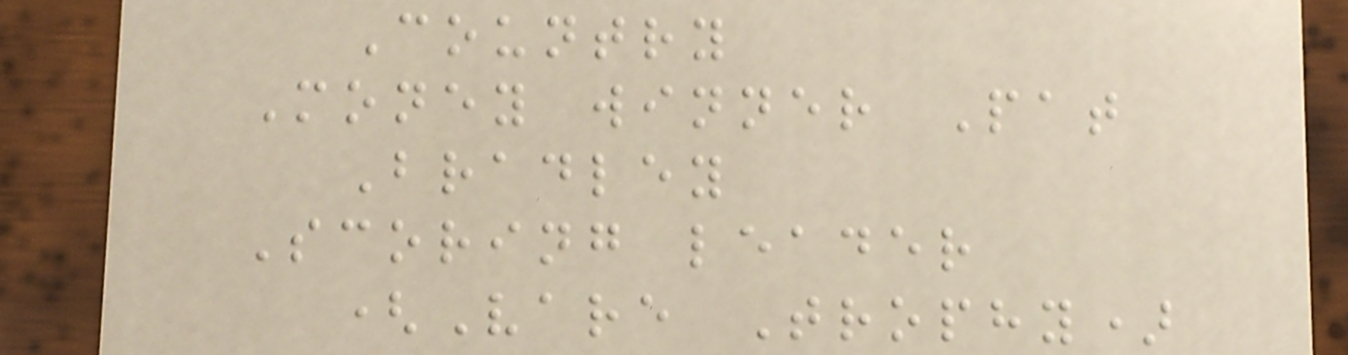Country
Money winner Pat
Bradley
Scoring leader
(Vare Trophy)
